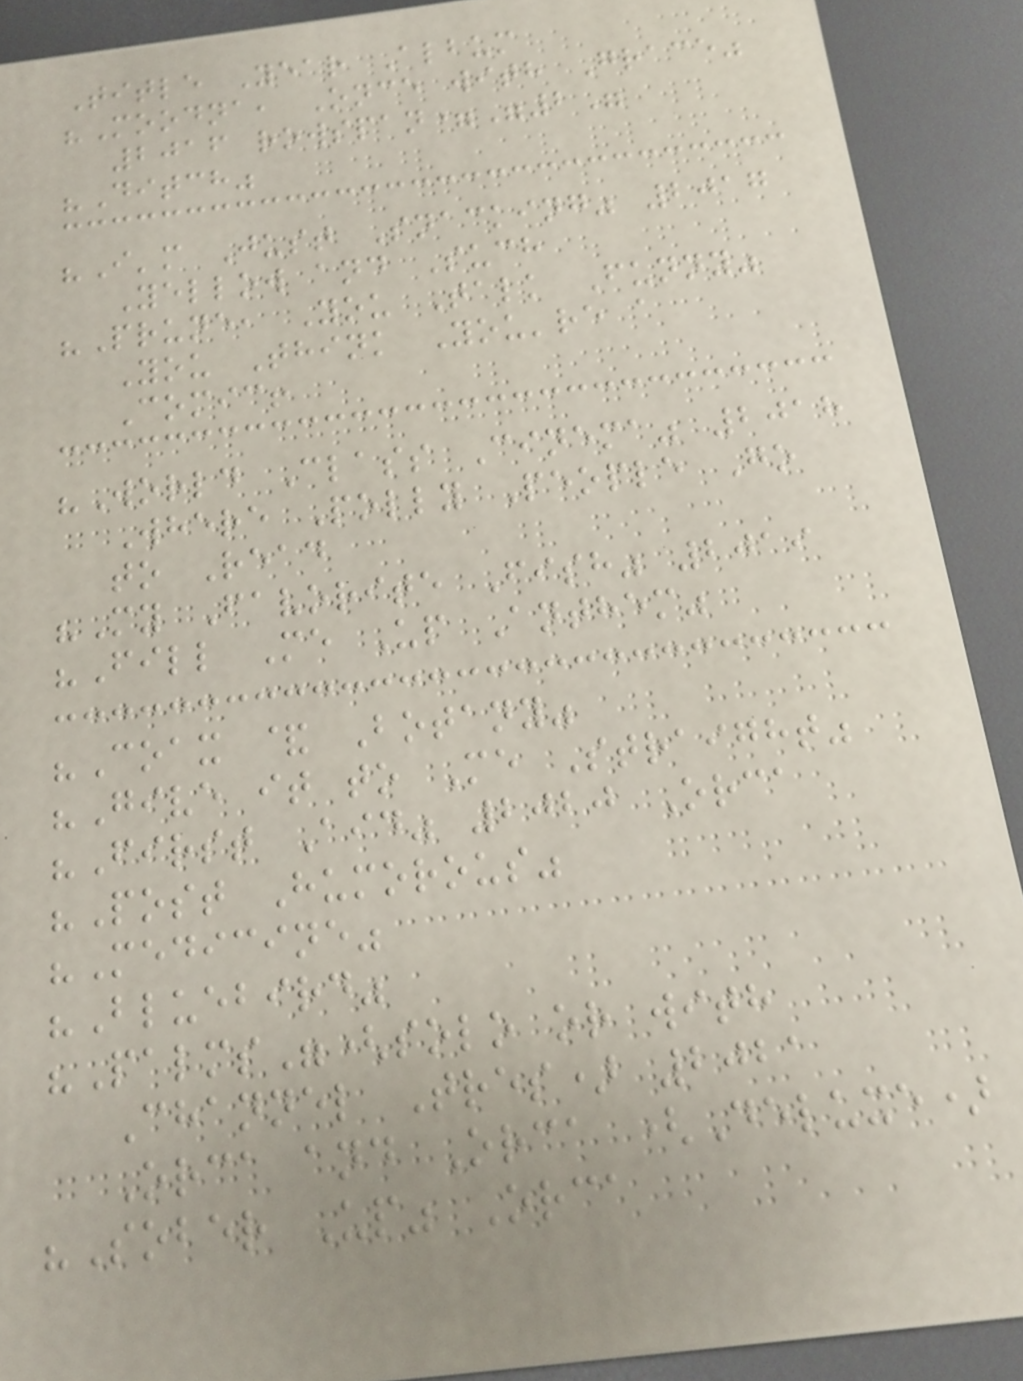Title Year Album
"Moodna, Once with Grace"
2016 rowspan="2"
"Ditch"
"I'm Just Snacking" 2017
Yellow and Such
"Prune, You Talk Funny"
You Think You're a
Comic!
"World Class Cinema" 2018
Where Polly People Go
to Read
"My Favorite Fish" 2019
"Fill Me Up Anthem"
"Coax & Botany"
"Give it to Me Straight"
"First Aid" 2020 Orca
"Post Humorous"
"Medicine"
"Bluebird"
"Palms"(solo or with
Channel Tres) 2021
Orca and Orca (Deluxe)
"Sober Up" Orca
